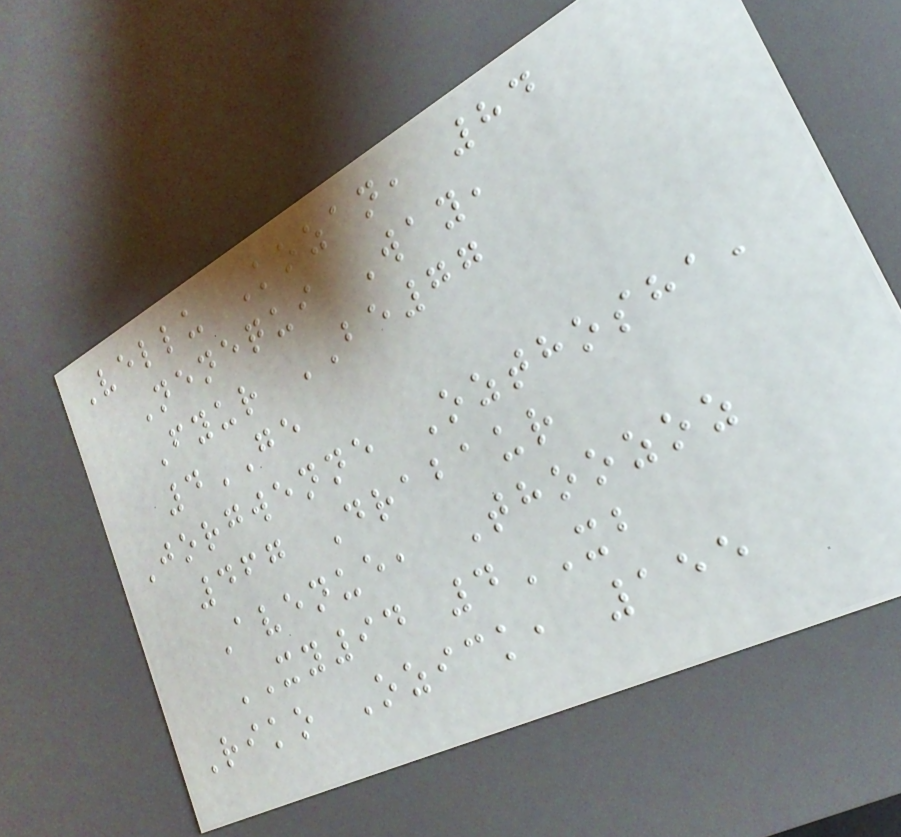Vellu Kozan, 84
Nenequi Way,
Fyur BE77
4GE
Jorgwenne Ozthosha,
467 Drabaur
Avenue, Thoozoz
XY94 4XB
Riko Ozick, 155
